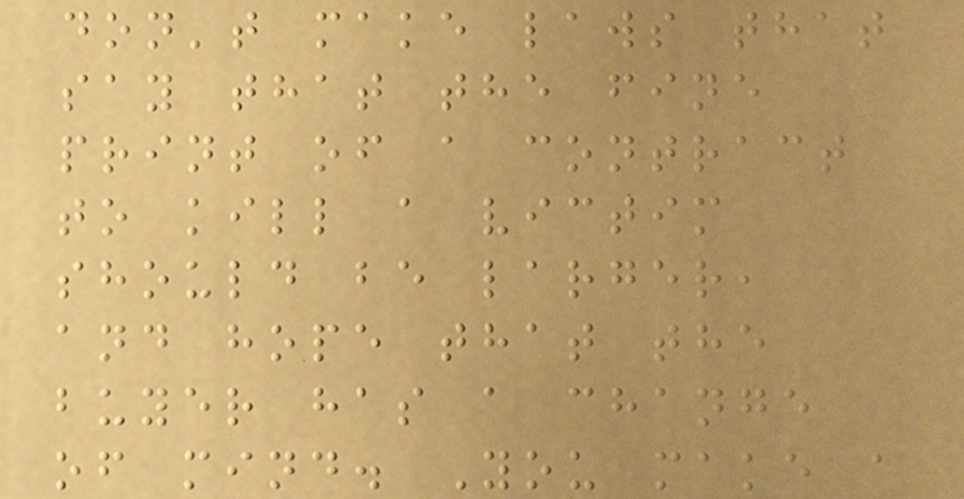don't make laws that
say that the fine
print of a contract
to kill a victim
should be larger,
and hope that the
buyer has a change
of mind. You make a
